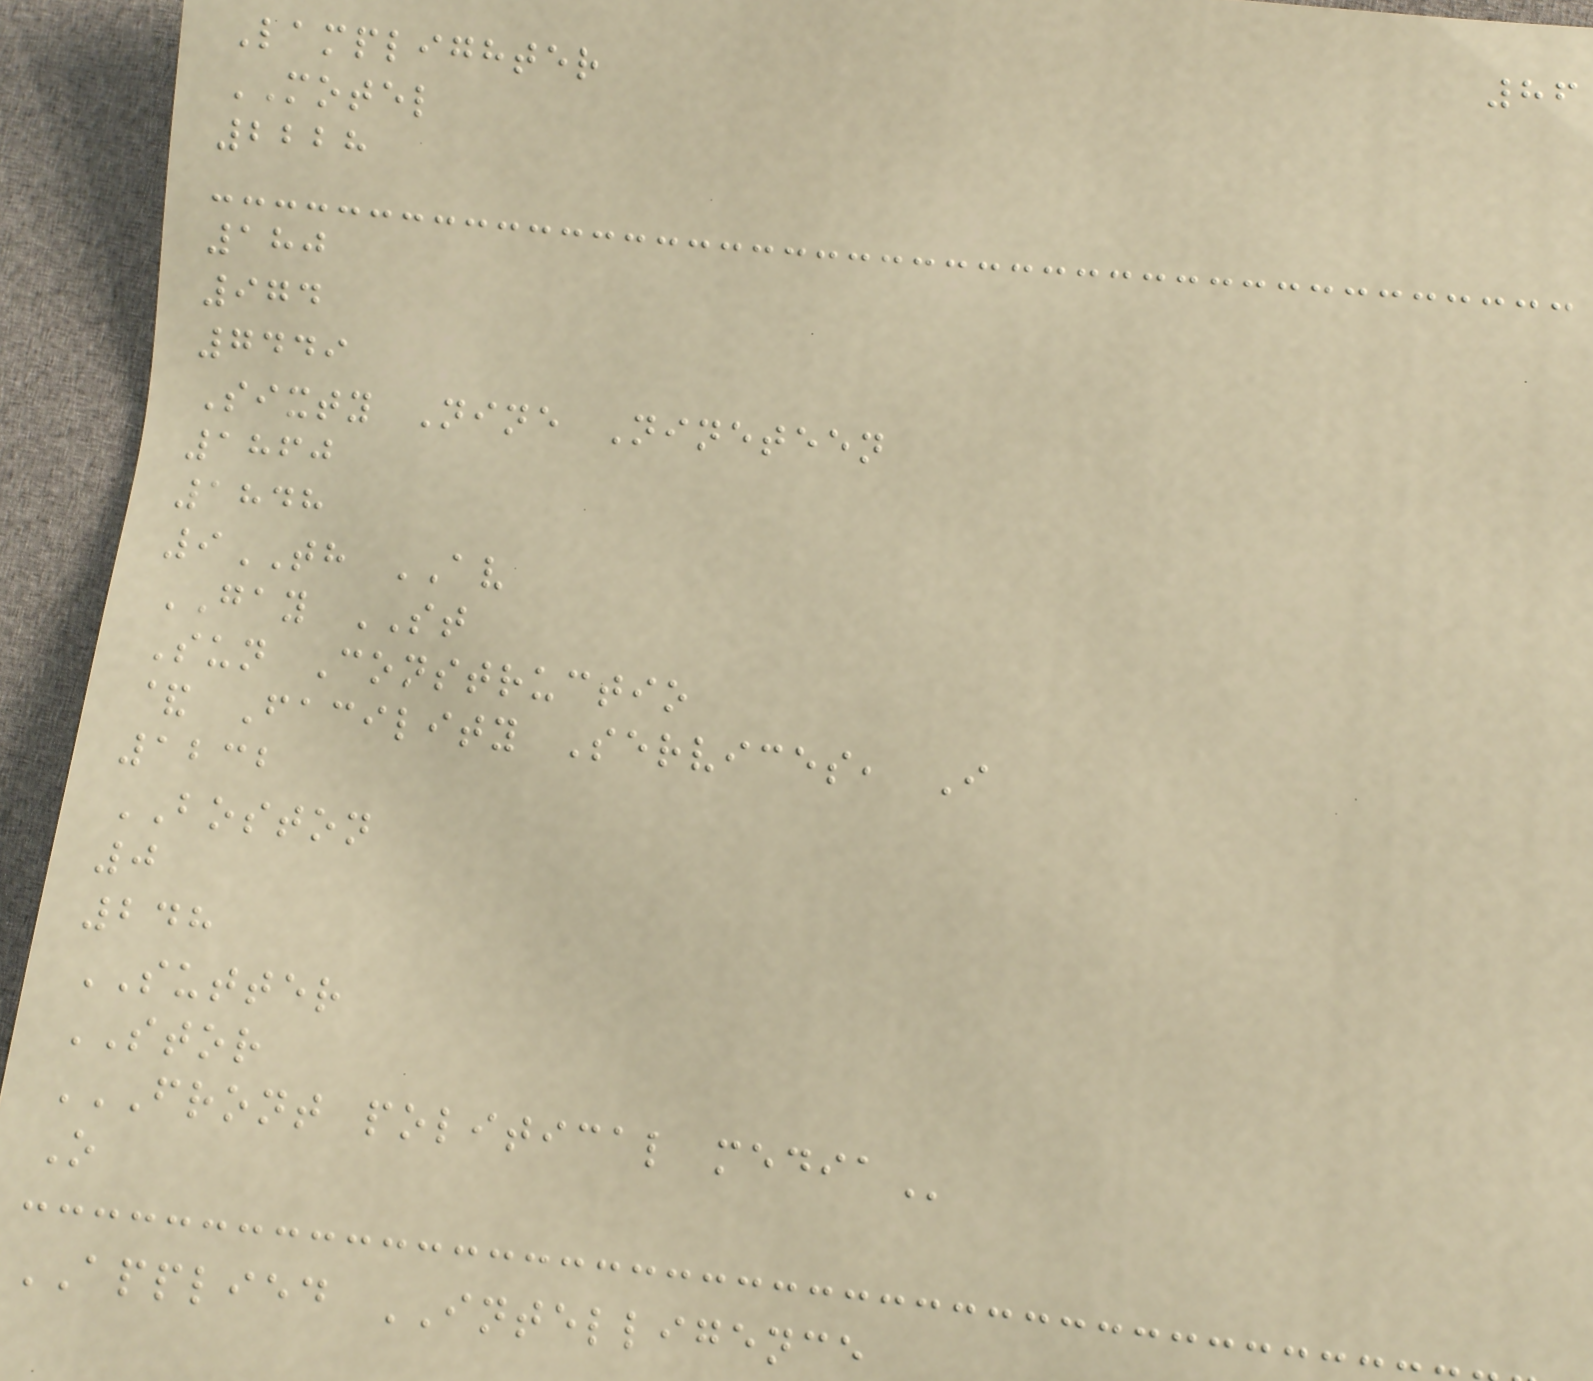86
Lamplighter
MOTEL
2228
180
974
7449
Sixty Nine Nineteen
1860
1848
9TH AV
GAY ST
Sun Constructio
& Facility Services, I
1232
BOSTON
0
248
SUTTER
STOR
FRONT POLITICAL MEDIA
O
APPLIED INTELLIGENCE
